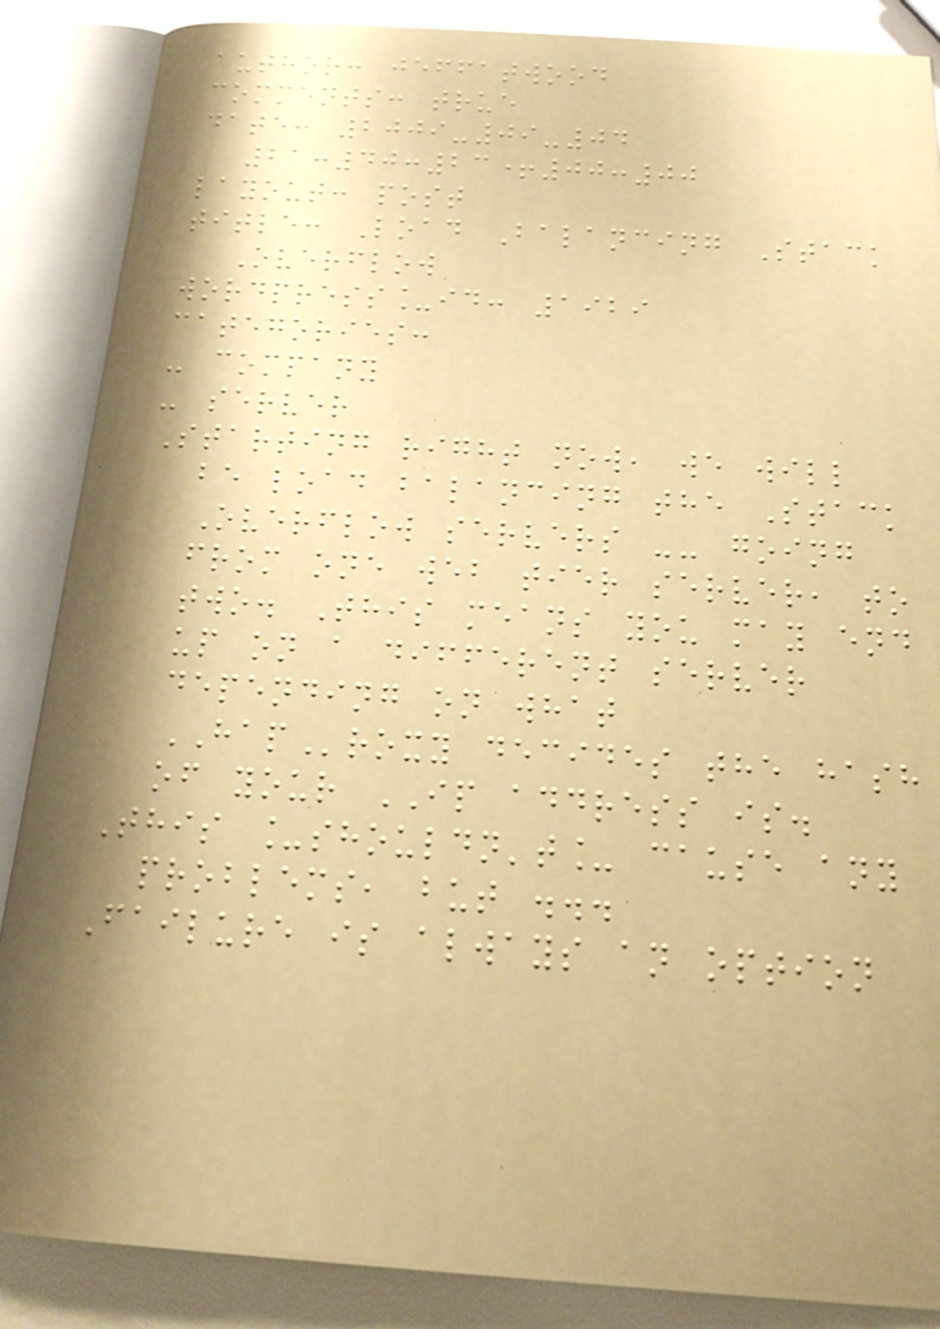author: jeffatwood
comments: true
date: 2009-09-04
21:40:23+00:00
layout: post
title: Load Balancing Stack
Overflow
wordpress_id: 1929
categories:
- company
- server
Starting right now, we will
be load balancing the Stack
Overflow servers -- going
from one web tier server, to
two. This means you may end
up on a different server
depending on what
HAProxy decides the hash
of your IP address is.
This _shouldn't_ cause any
problems, but ...
Failure is always an option
